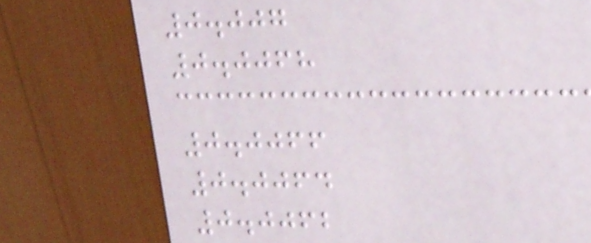0.007
0.0068
0.0066
0.0064
0.0062
